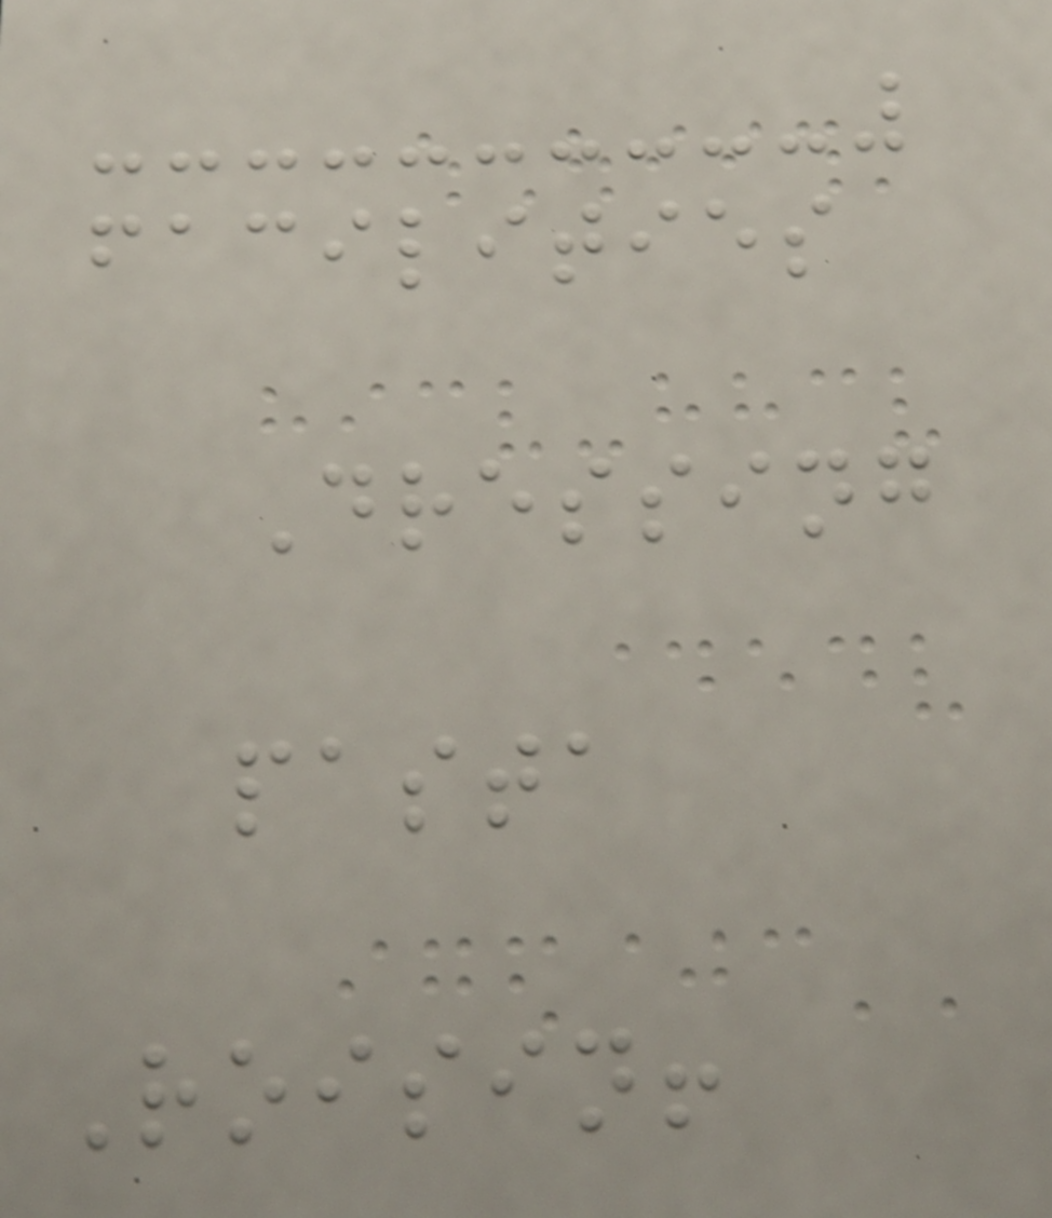facilities
Dressing
pasta
Roisin!
